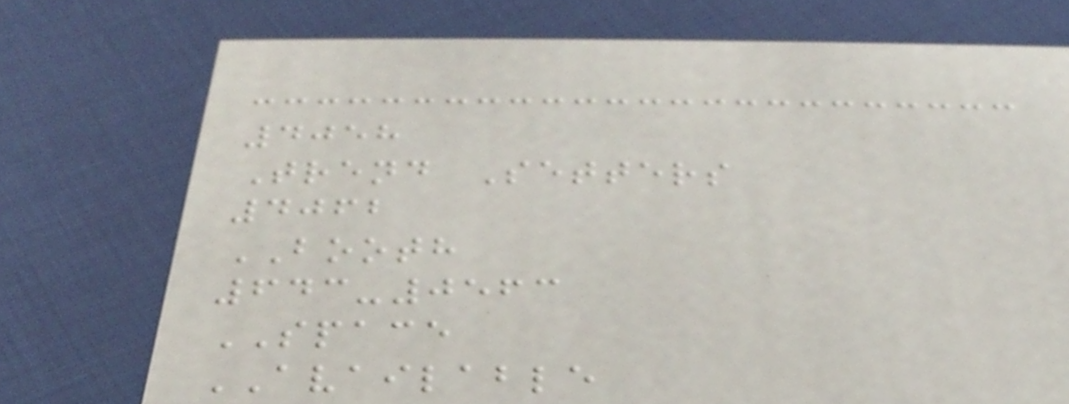4058
Trend Setters
4062
BOOTH
643-0563
SPACE
AVAILABLE
